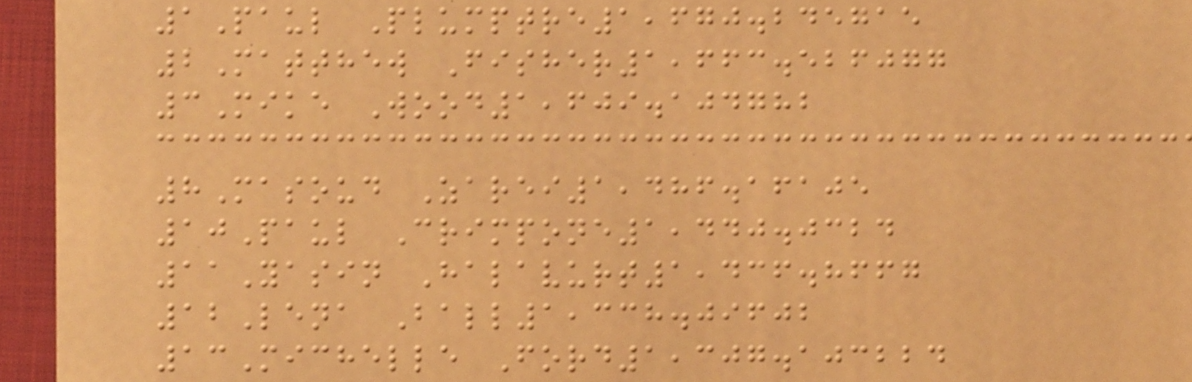1Paul Plumptre1,670.245715
2Matthew Fisher1,663.526077
3Mike Wood1,609.104782
8Masoud Zarei1,486.16105
10Paul Crimpone1,440.0324
11Yasin Halavurt1,436.8667
12Lena Ball1,338.09602
13Michelle Ford1,307.103224
